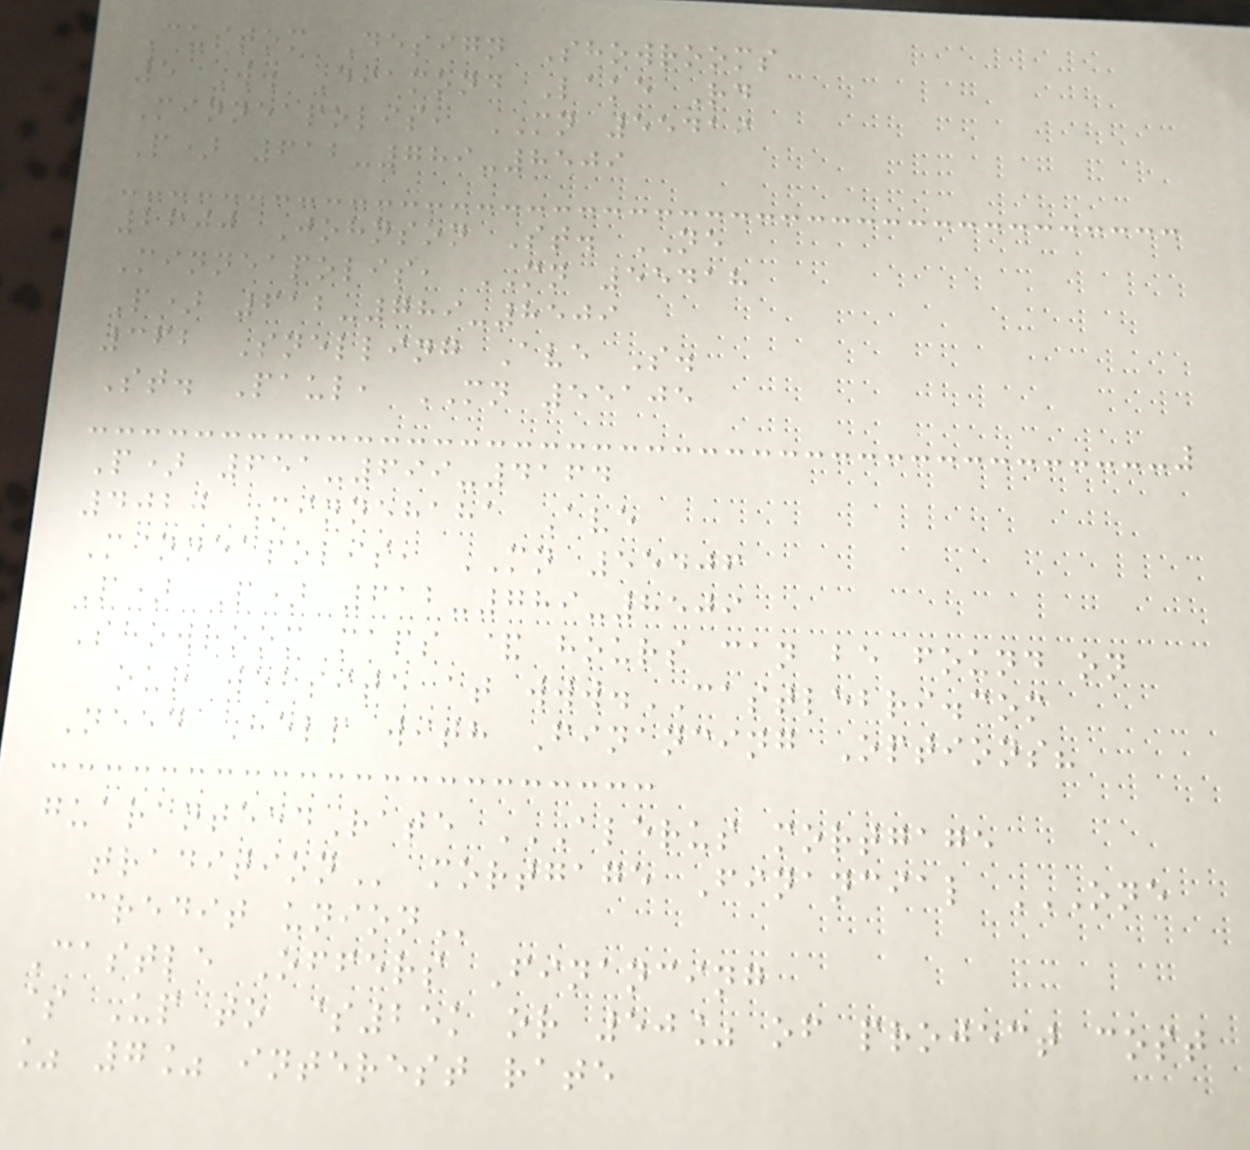Custom Design Showrooms
5 W. Diamond Lake Rd
Minneapolis, MN 55419
P) 612-789-8509
2600 Johnson St. NE
Minneapolis, MN 55418
P) 612-789-8509
362 Snelling Ave S.
St. Paul, MN 55105
P) 651-699-4164
4020 Minnehaha Ave
Minneapolis, MN 55406
P) P) 612-789-8509
Showroom maps & hours can be found on
our website at www.CASTLEBRI.com
Need Help with Financing Options?
guaranteedRate ALERUS MORTGAGE
TRADITION mortgage Financial ONE
CREDIT UNION
Castle Offers Financing
$ Up to $25k or 50% of project cost
% 7% interest rate
